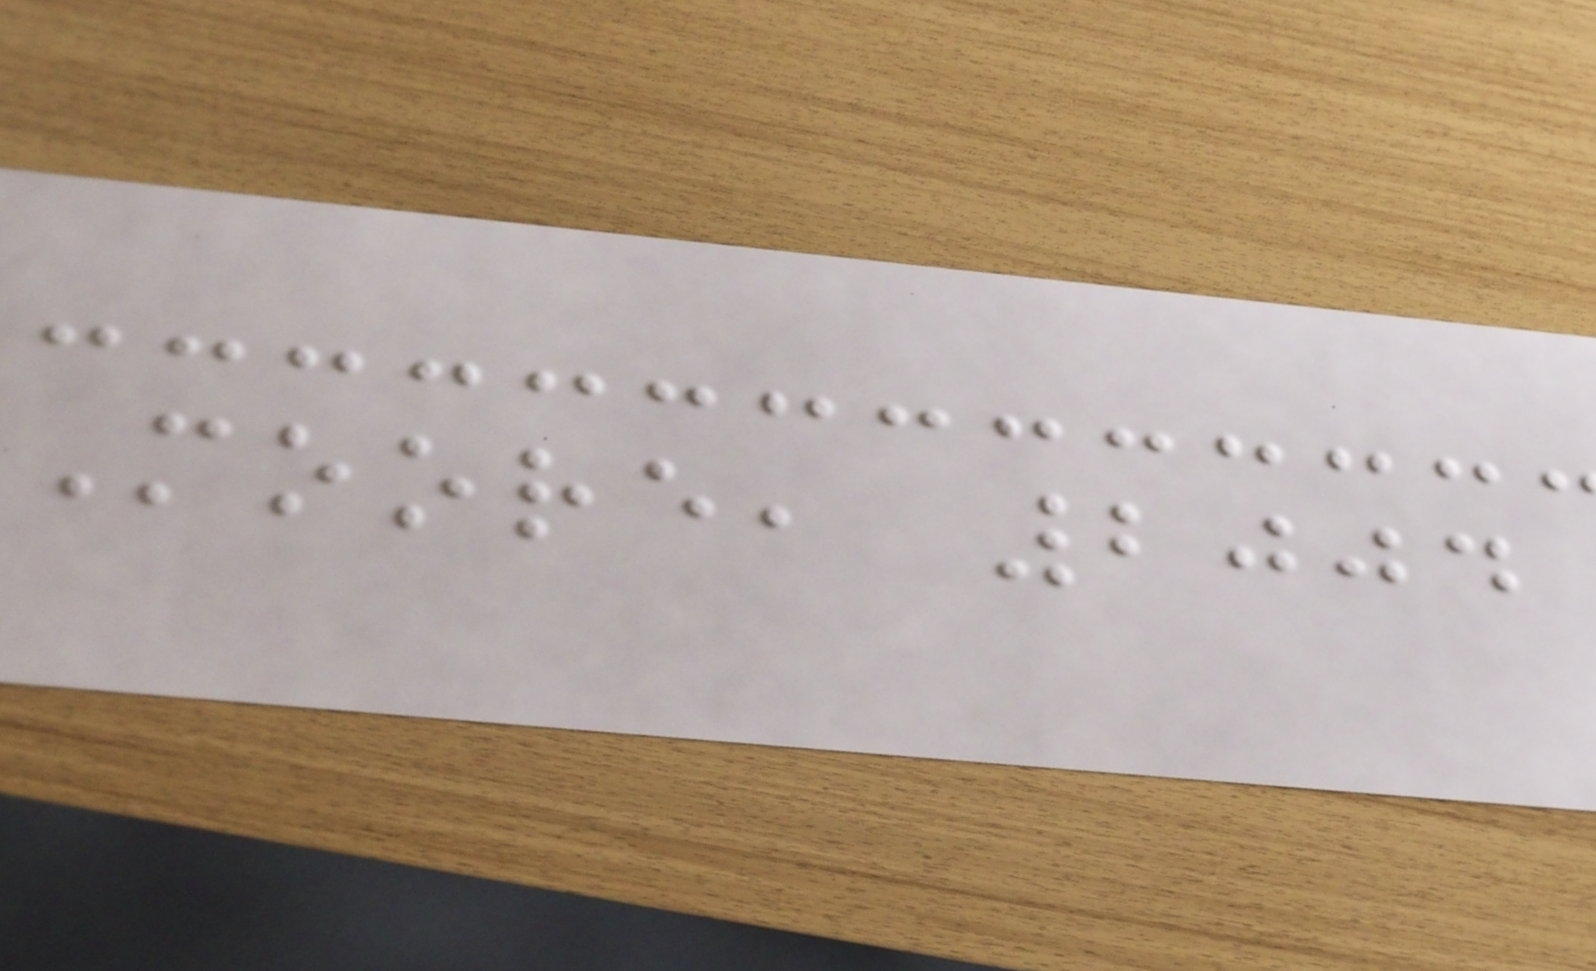Moore, 2004
